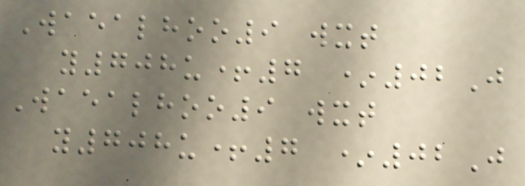Waealhoo9 wxt
y708u+7 *02J
Waealhoo9 wxt
y708u+7 *02J
